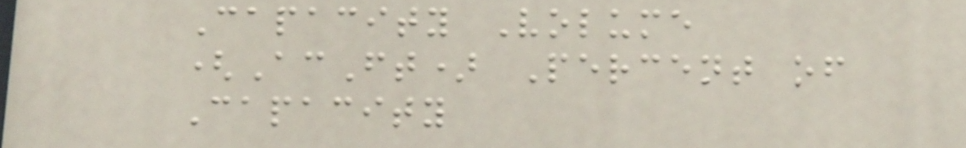Capacity Volume
(AcFt) Percent of
Capacity
